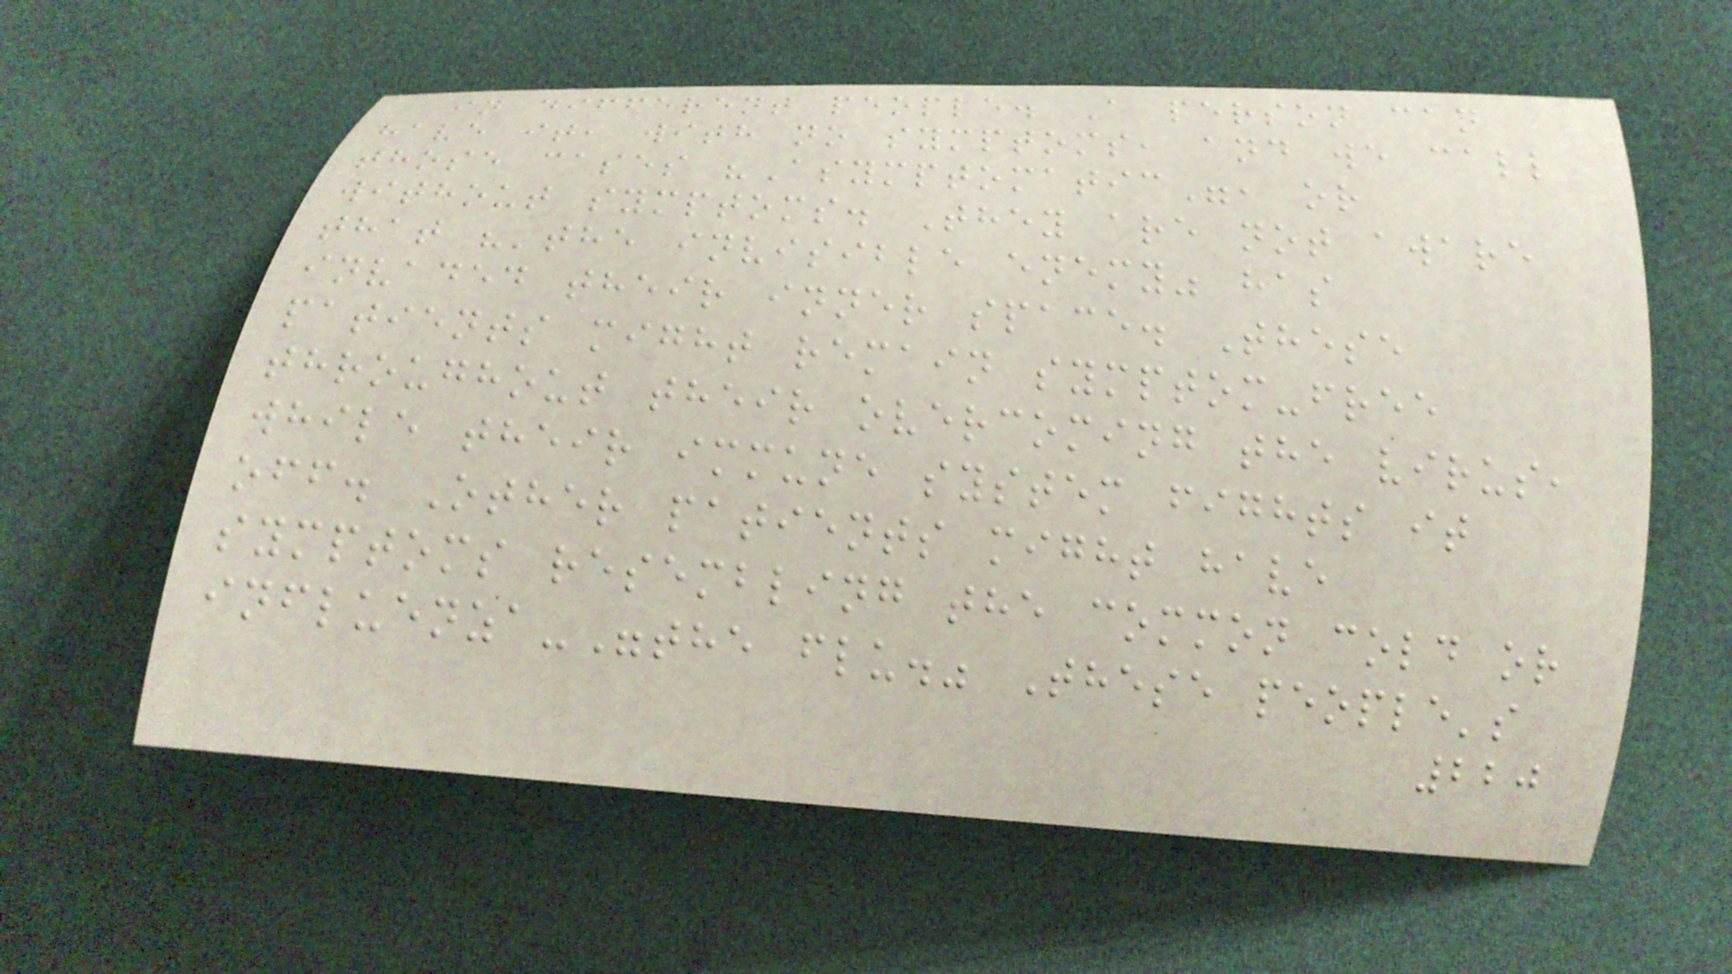in different people. A person can
have it, with no symptoms, and we call
those cases "Asymptomatic", or
without symptoms. They are not aware
that "'the invisible enemy" has
invaded their inner space. These
patients might remain symptom-free
throughout their overcoming the virus,
while their immune system fights it
off. Other patients might have
symptoms resembling the common cold or
influenza-"the flu." These people's
220
